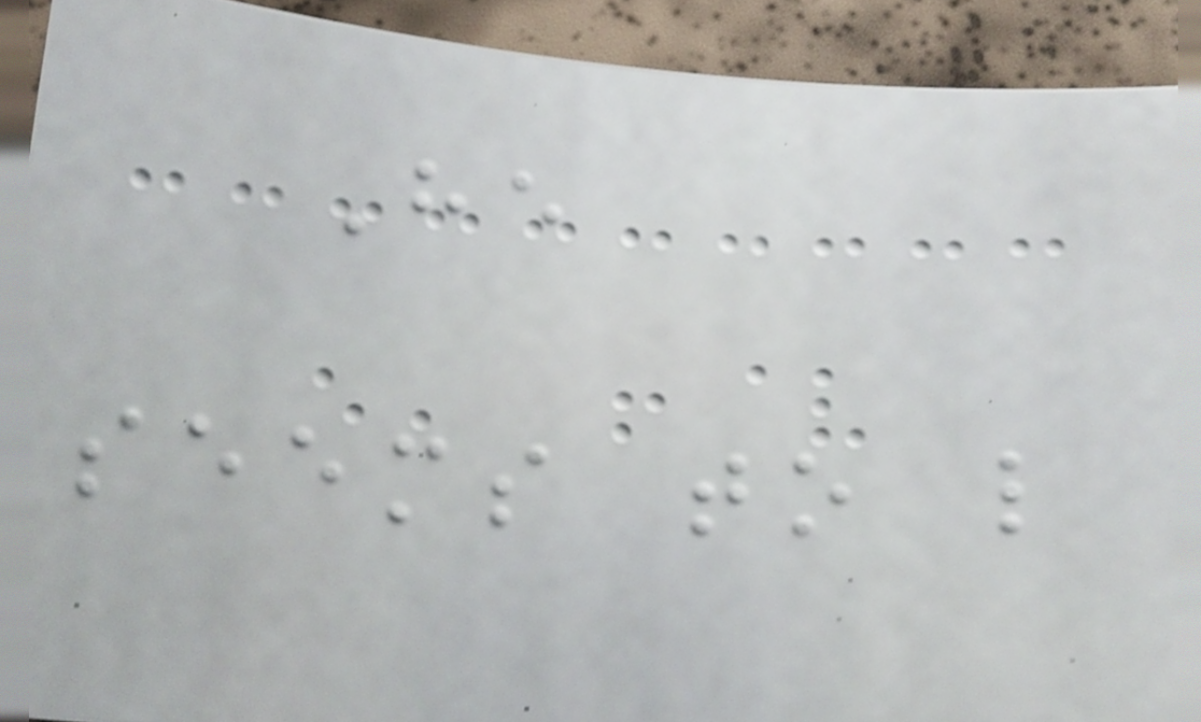He
seems to like
